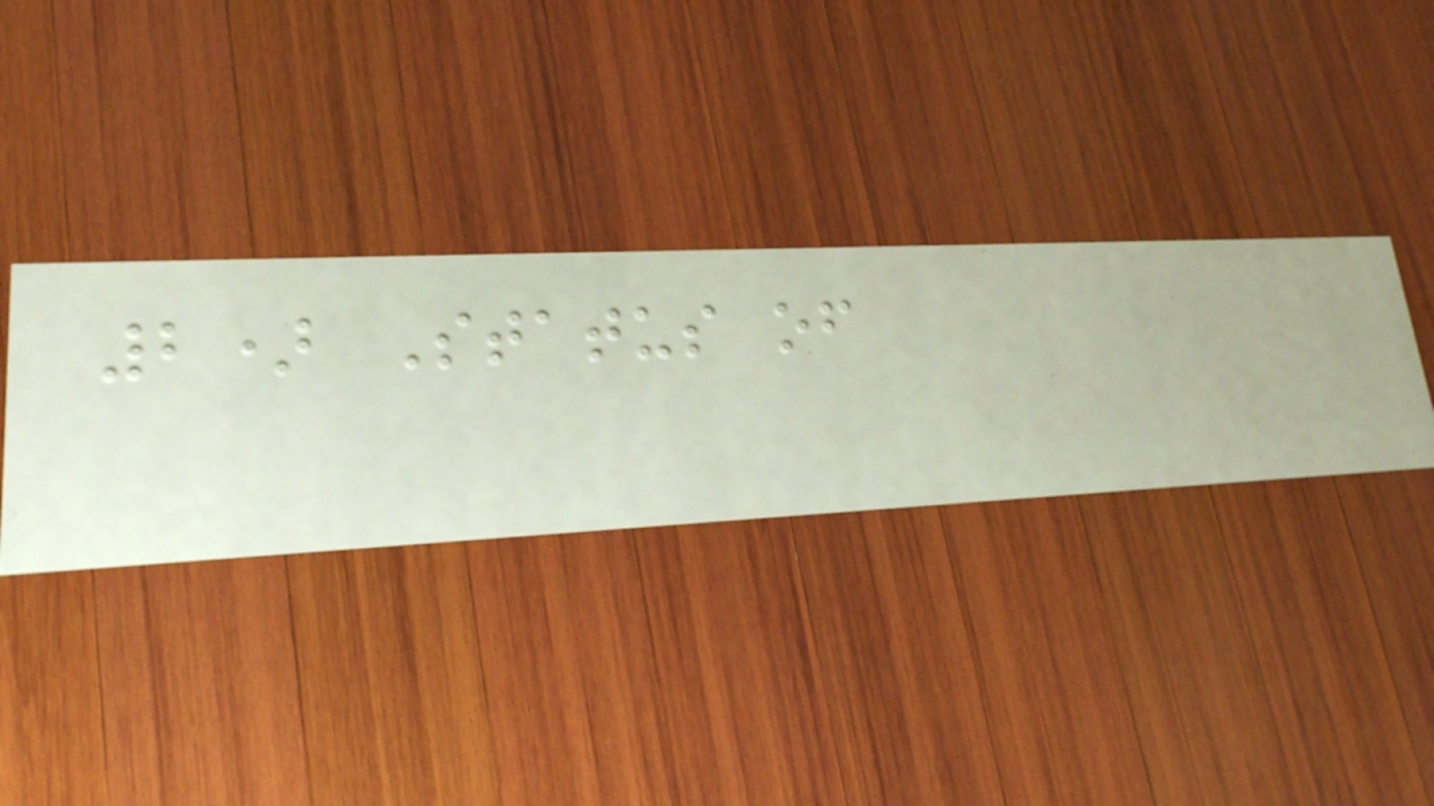2) Status of
